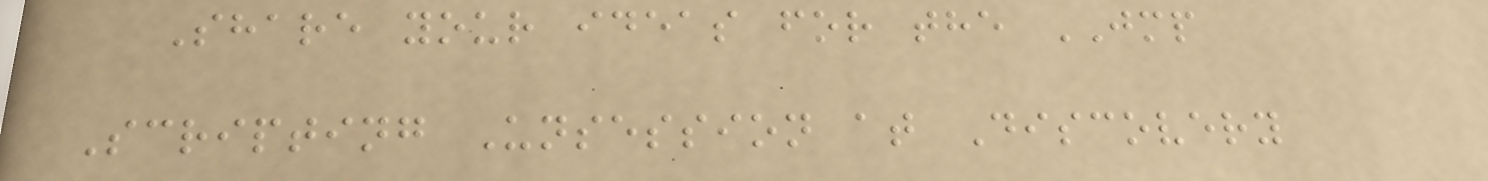Share your ideas for the JMP
Scripting Unsession at Discovery
